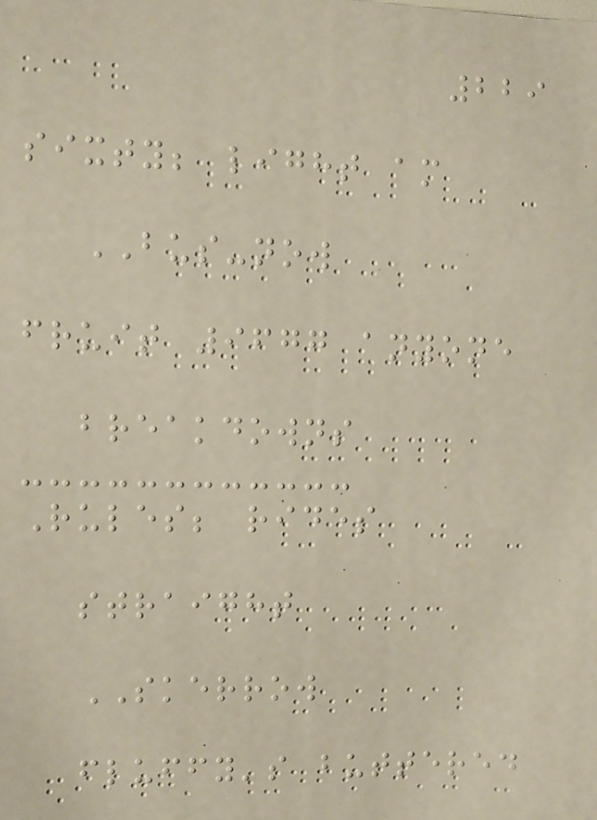229
sixty; light am
BUS-now
fruit 9677 anyone
breakdowns
Rules; rides
straight
SKERROW
fluffy's buttered
